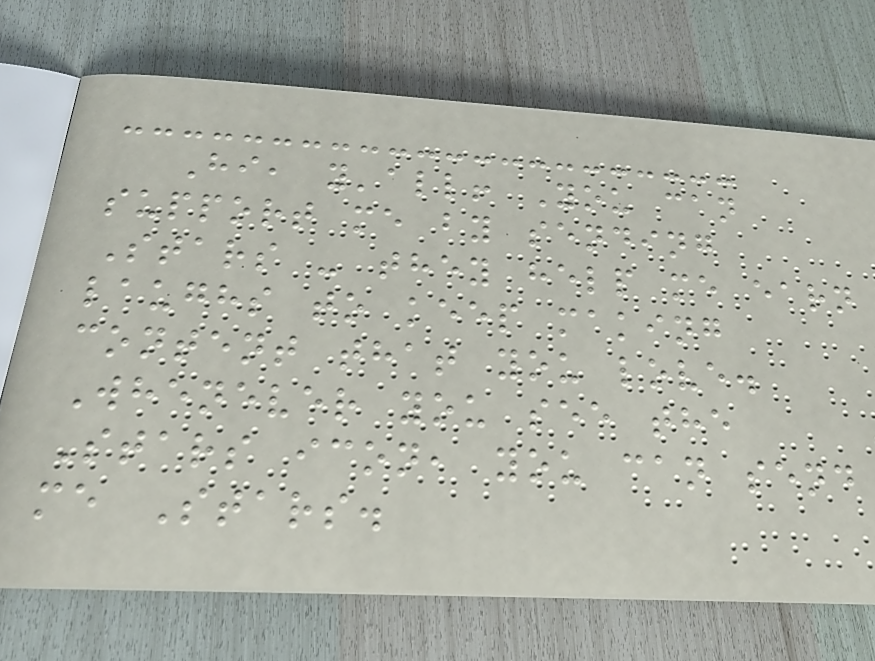Hi, y'all! You can
support me by sending
Stars - they help me earn
laughs to keep making
content that you love.
Whenever you see the
Stars icon, you can send
me Stars.
